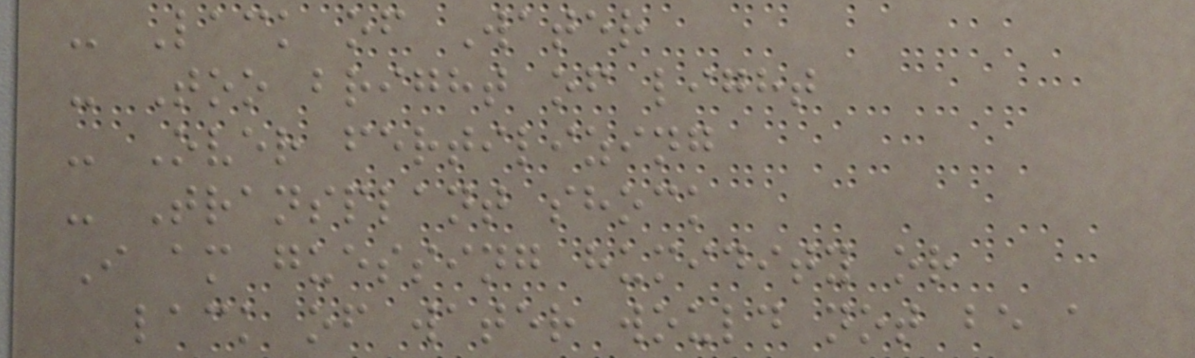- Lack of Water
- Too bright of light
- Over fertilizing
- Transplant shock
I am guessing humidity or
lack of water would not be a
